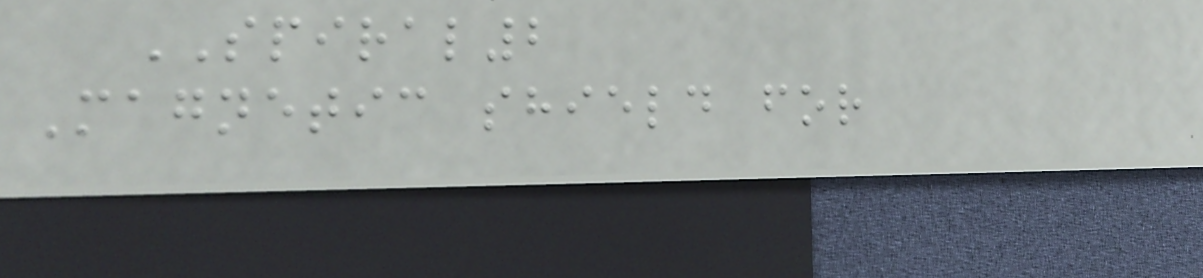SPIRAL2
Magnetic shield for
